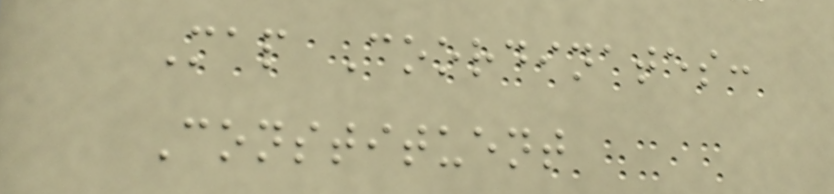Map Coordinates:
Constituent
